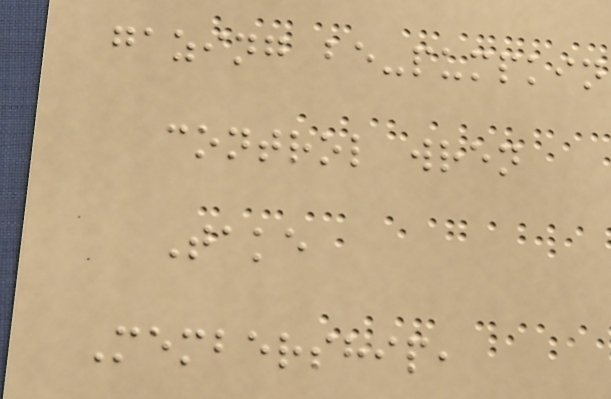gazing be-pumpkin
control wren
Take
Membership,
